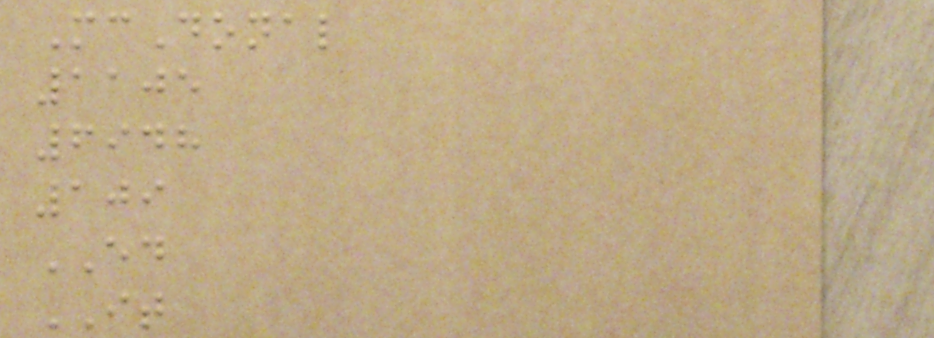McDonal
1105
6948
109
ED
IT
